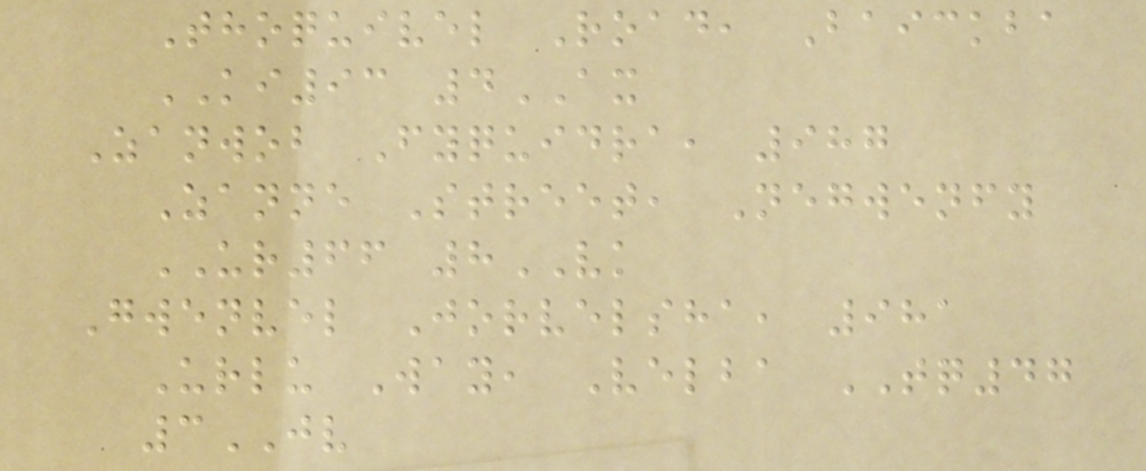Thoquivel Road, Baickba
KI93 4AX
Zanwob Fyquidra, 987
Zanne Street, Negwenfy
UR66 8VK
Gwenvel Jorvelsha, 981
Urlu Way, Velba TQ47
3JV
